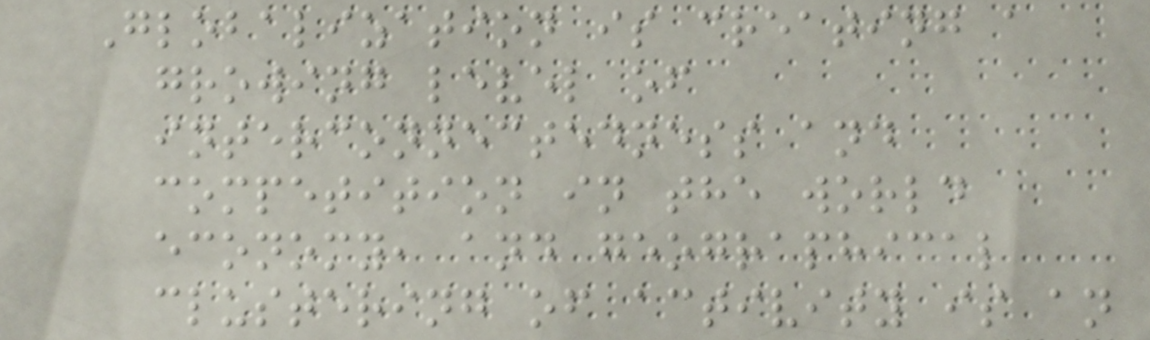Globalization is creating a
growing level of
interconnectedness and
competition in the world
economy, and geographical
clustering of activity is an
